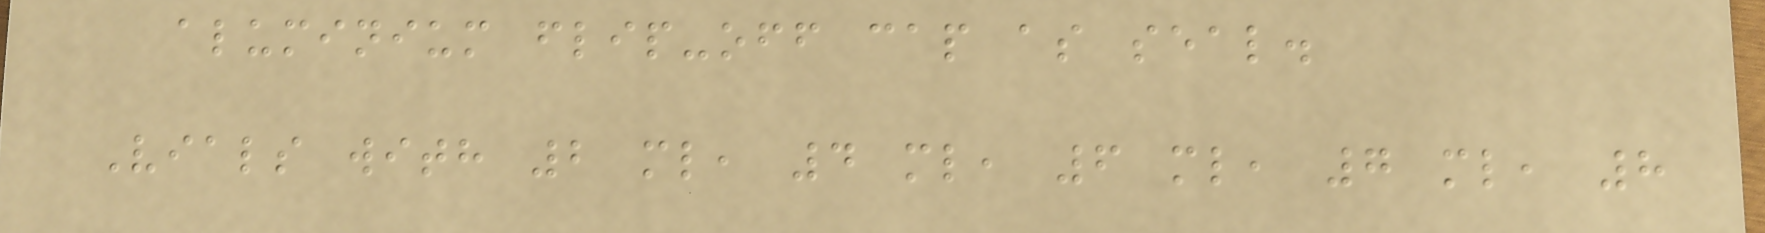aluminium flip-off cap as seal.
Vials with 2 ml, 4 ml, 6 ml, 7 ml, 8
